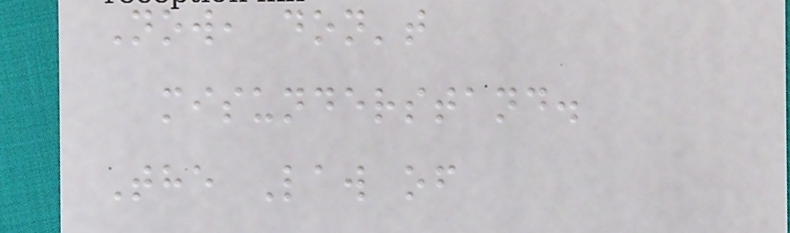Now, don't
misunderstand.
The Law of
